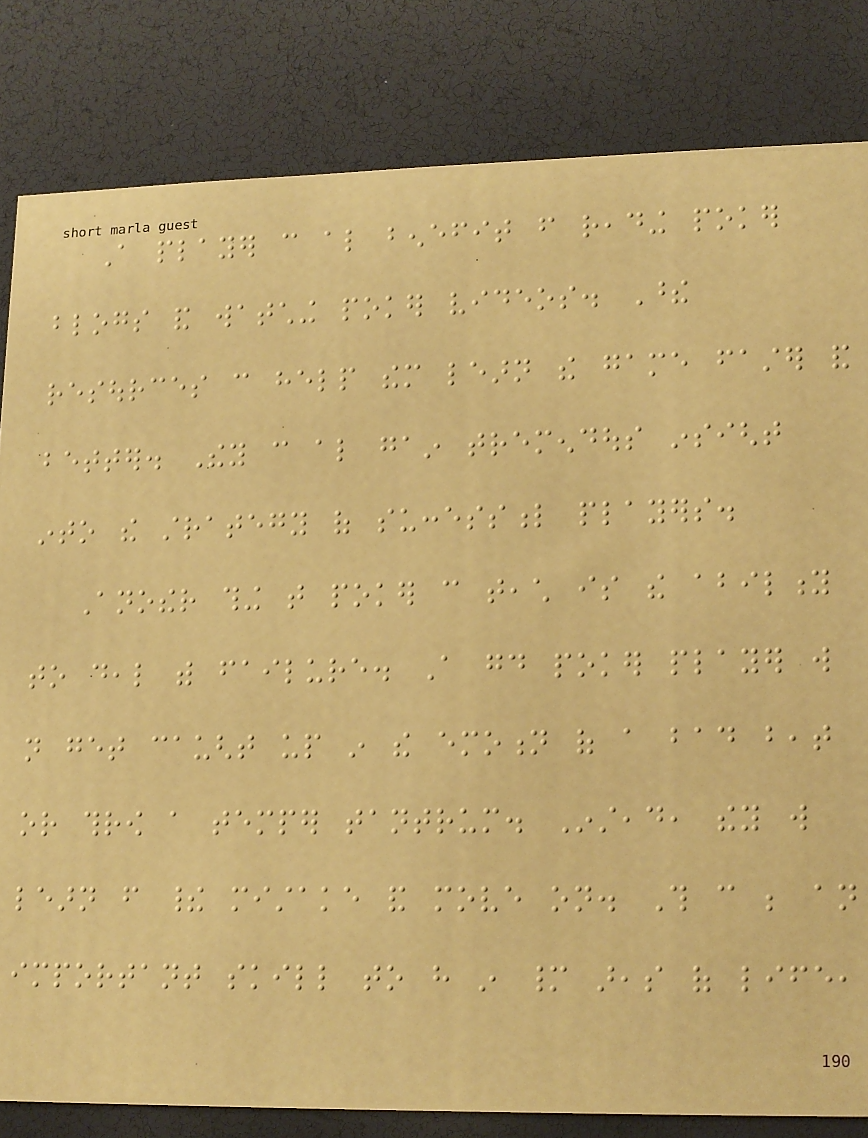A player can also benefit from reading poker
blogs and watching poker videos. These
resources can help them learn the game faster and
better. They can also gain tremendous insight
into the strategy of successful players.
Another thing that poker can teach is the ability
to deal with failure. A good poker player will
not get caught up in the emotion of a bad beat
or throw a temper tantrum. Instead, they will
learn from their mistake and move on. This can be an
important skill to have in many areas of life,
